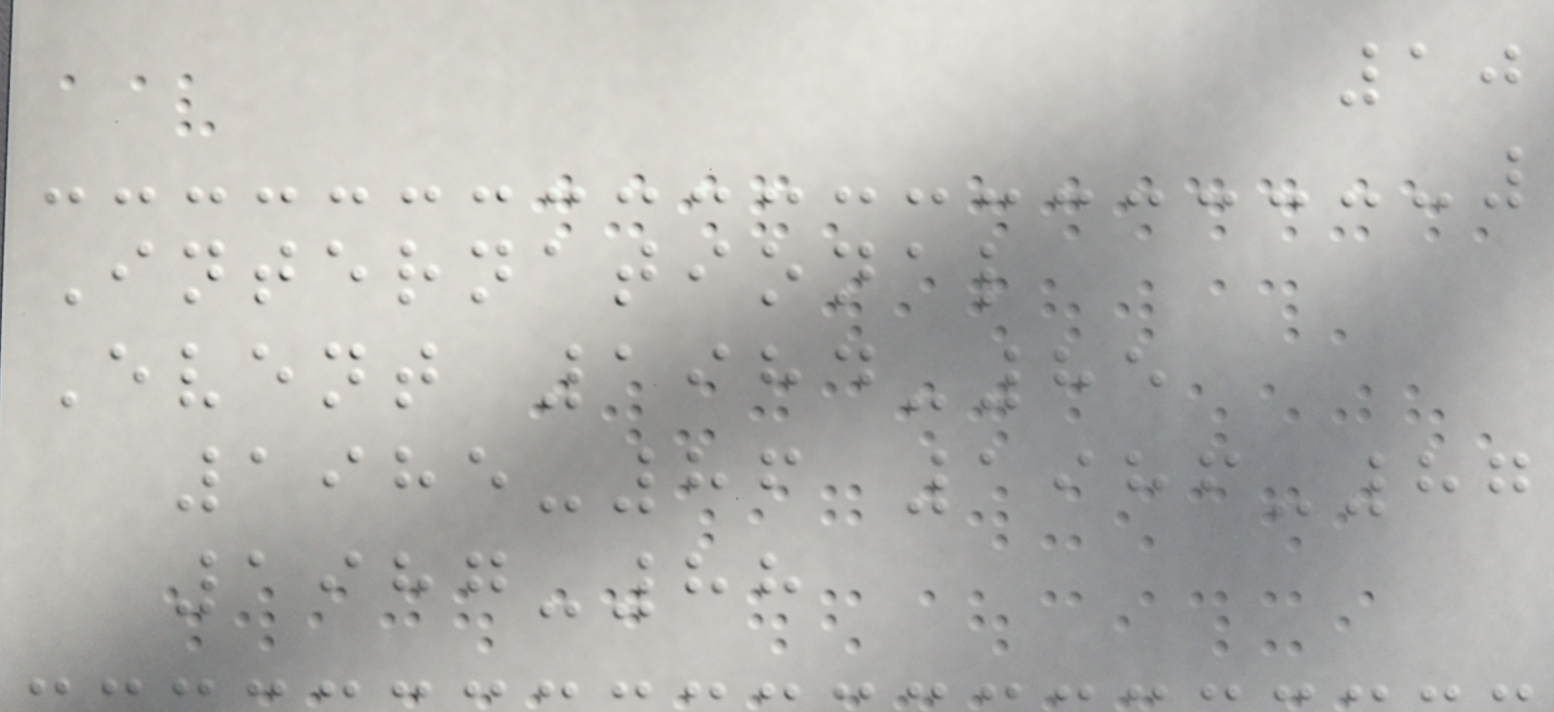10
International
Event 1984-85
1985-86 1986-87
1987-88
